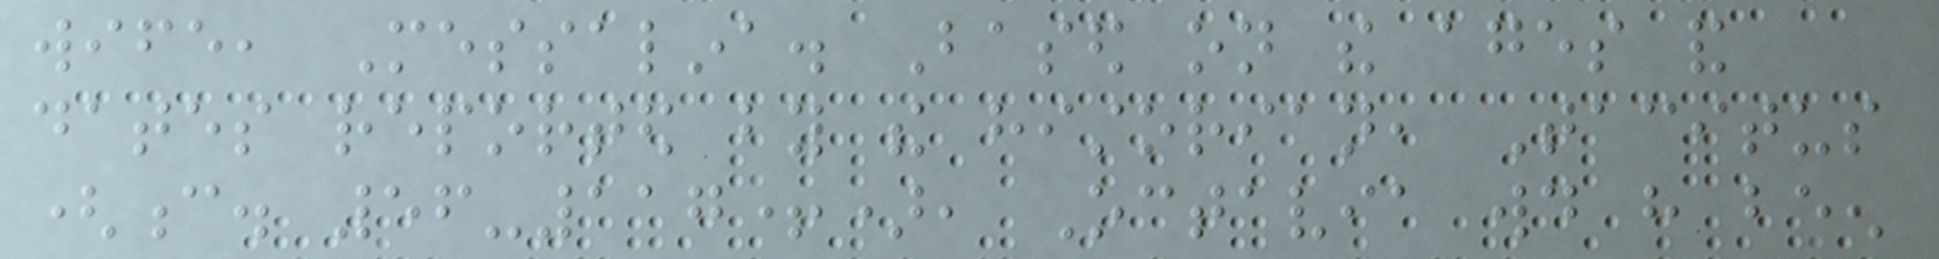wife, Messalina. Based on the ages and
dates reported by the historian, Tacitus
(c. 56-117+), Octavia would have been
